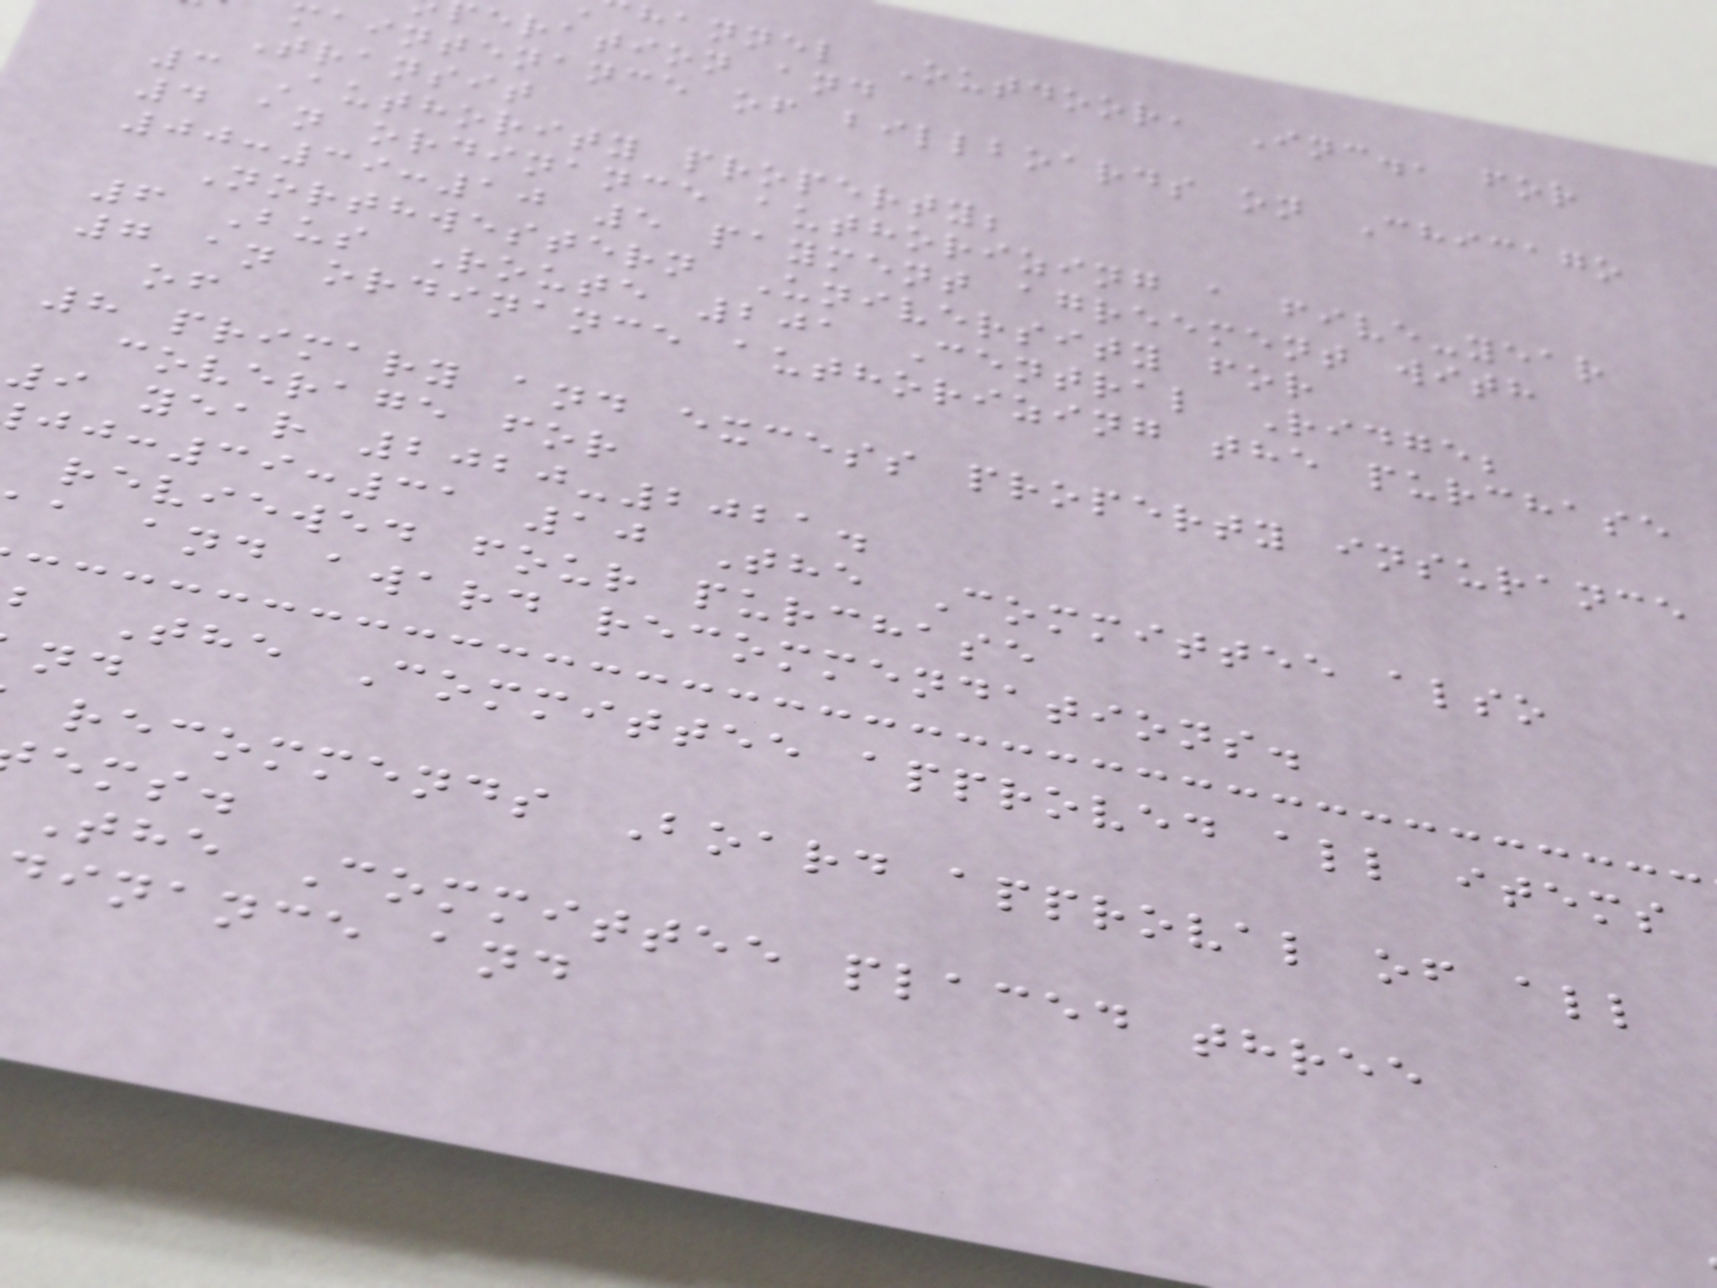hannel Outdoor, Inc., for
eration and
maintenance of billboards on Chicago
Transit
3 Authority property;
4 an ordinance authorizing a five-year
00:39:10 5 payment agreement with
Northwestern University for
6 Bus Route 201 Central Ridge;
7 an ordinance authorizing the purchase
of
8 primary and excess property insurance
coverage for
9 year 2020-2021.
:39:31 10 The Committee also
reviewed four purchase
a and award recommendations.
b The Committee approved all items
recommends Board approval of all
ems.
The Committee placed three
dinance and
